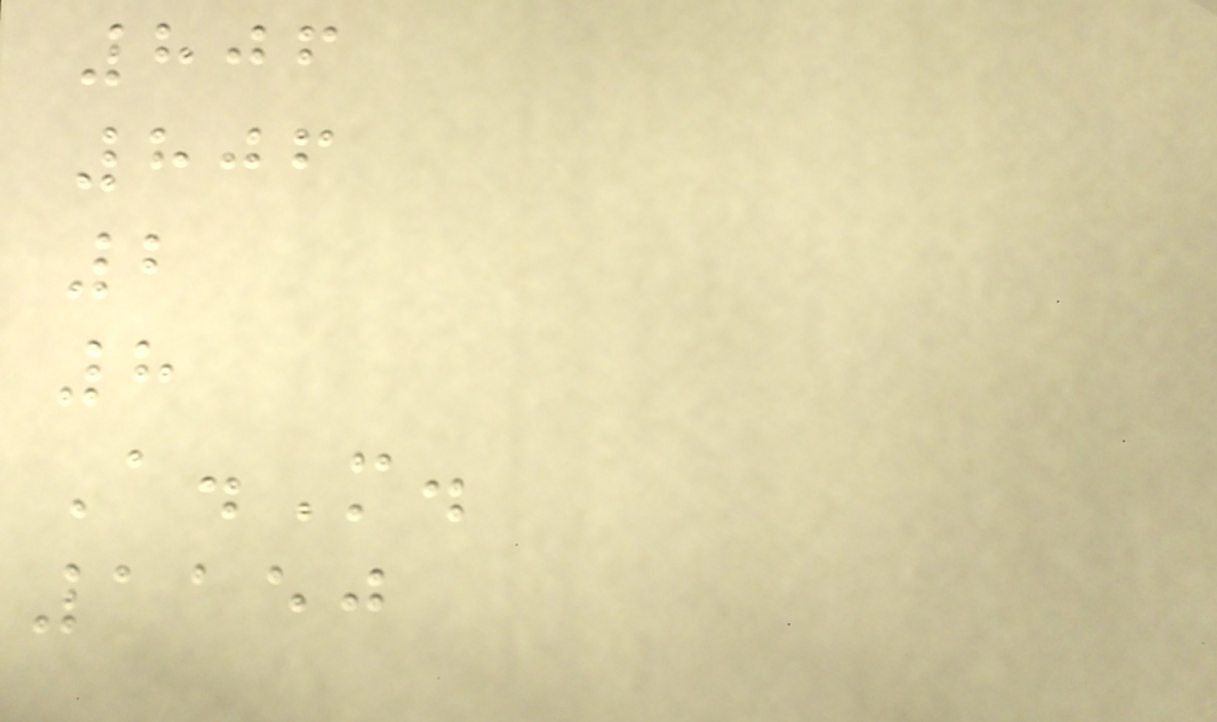806
806
2
8
A.M.
1150
